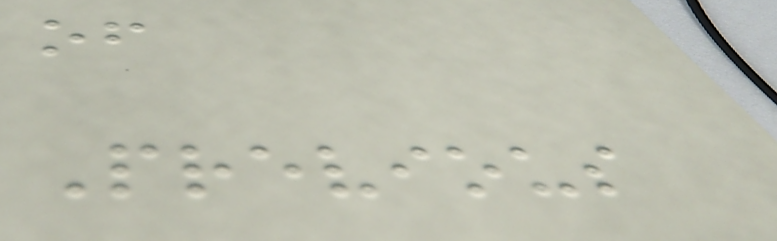of
Previous
